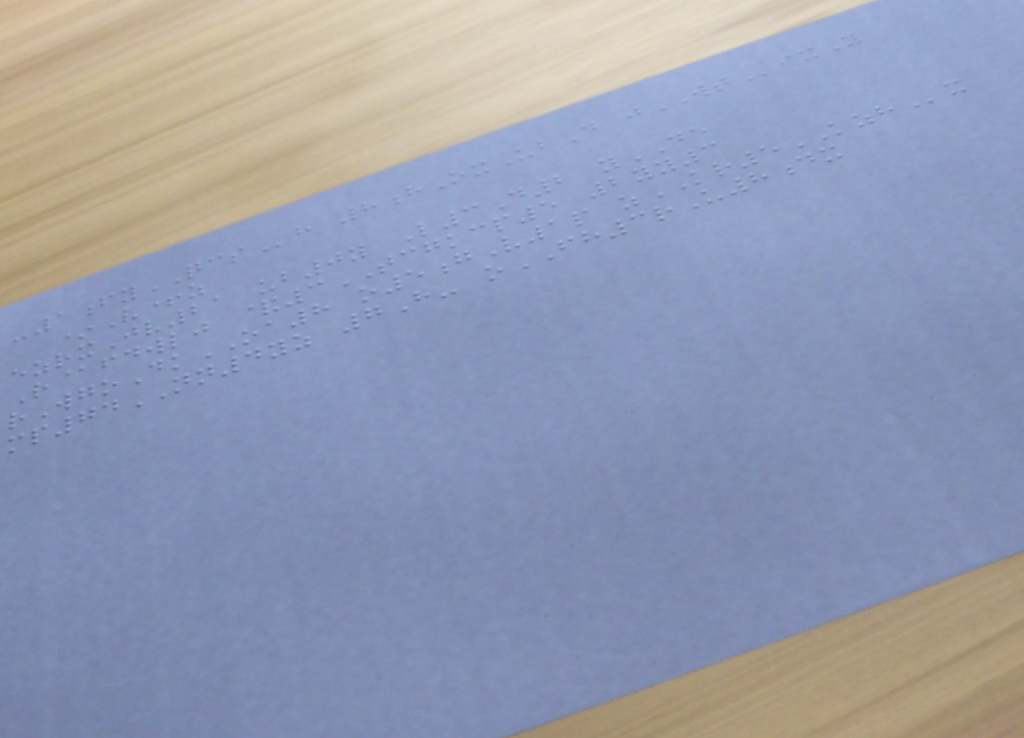-1fyQCSh 8hOxUbD jWTixY
*V+z
ezrxJv21 ub0y L3D2 yDE
R@fdwlj &3TCGKCP5 2yy3
rWgoDkOA8 o5gV1p zKR5KZHx
mp74NN4yz 7H- oFH3rU8dx
